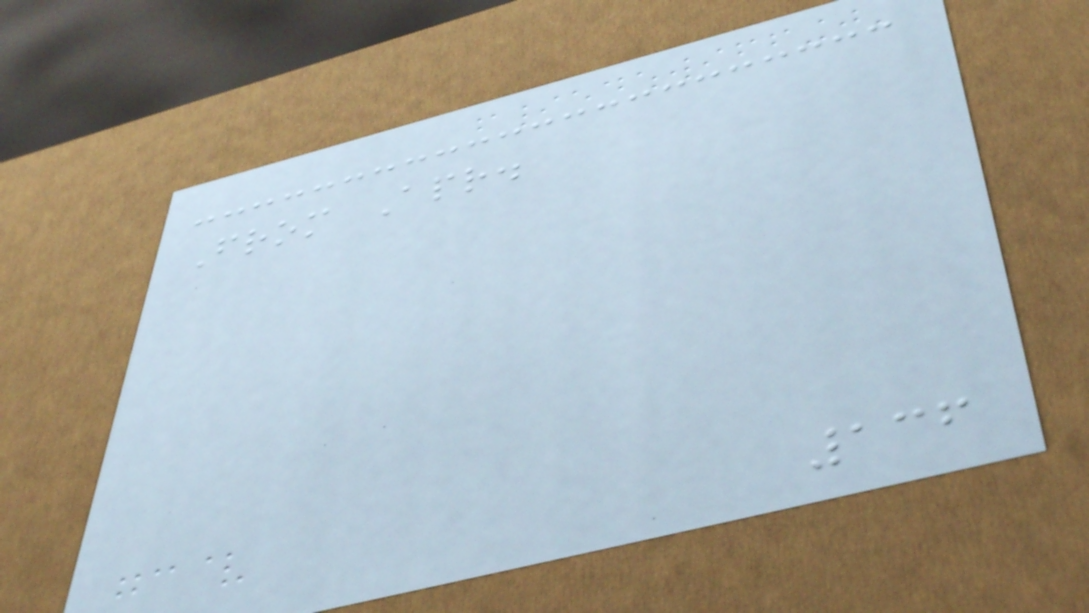From Apr.
136
